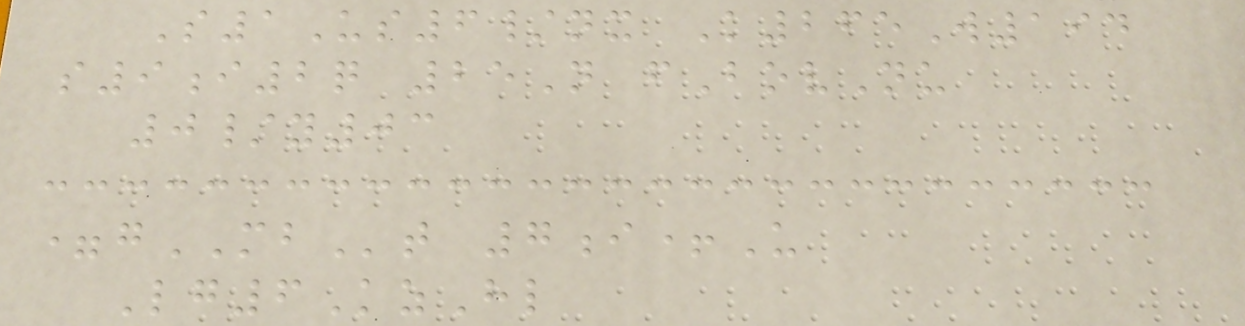S1Us6/nx K265W194
s9i2q 25N fBovNu
0/y03
=gMBt 7i+U
Lg6KzHl
